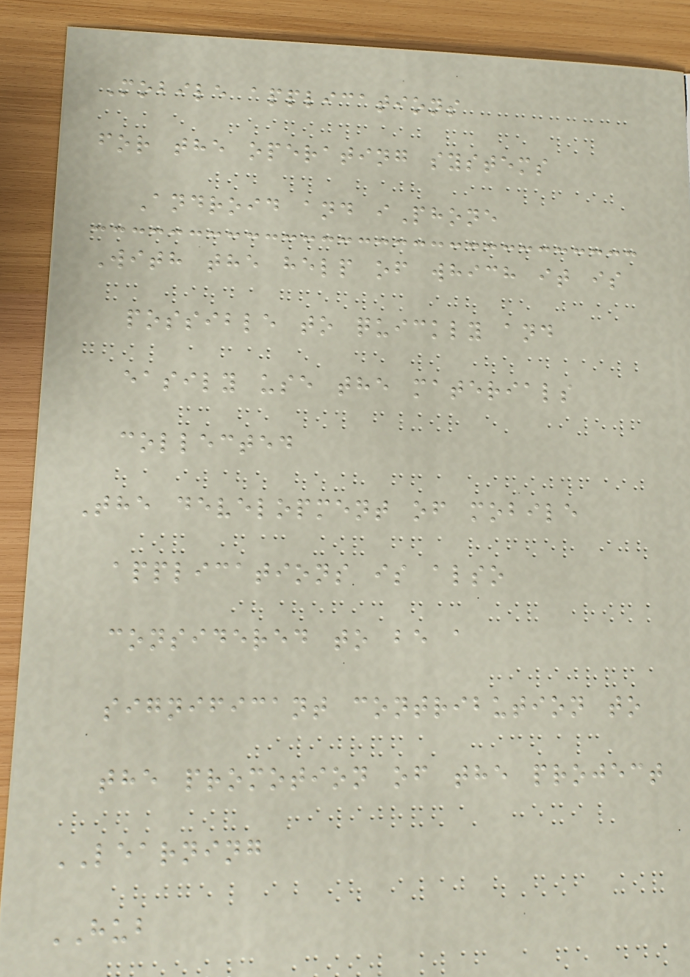Mobile applications
for the operating systems
Android and iPhone
With the help of which it is
possible to quickly and
easily use the materials
collected
The development of mobile
applications is also
considered to be a
significant contribution to
the promotion of the project
LEARNING
HUB
